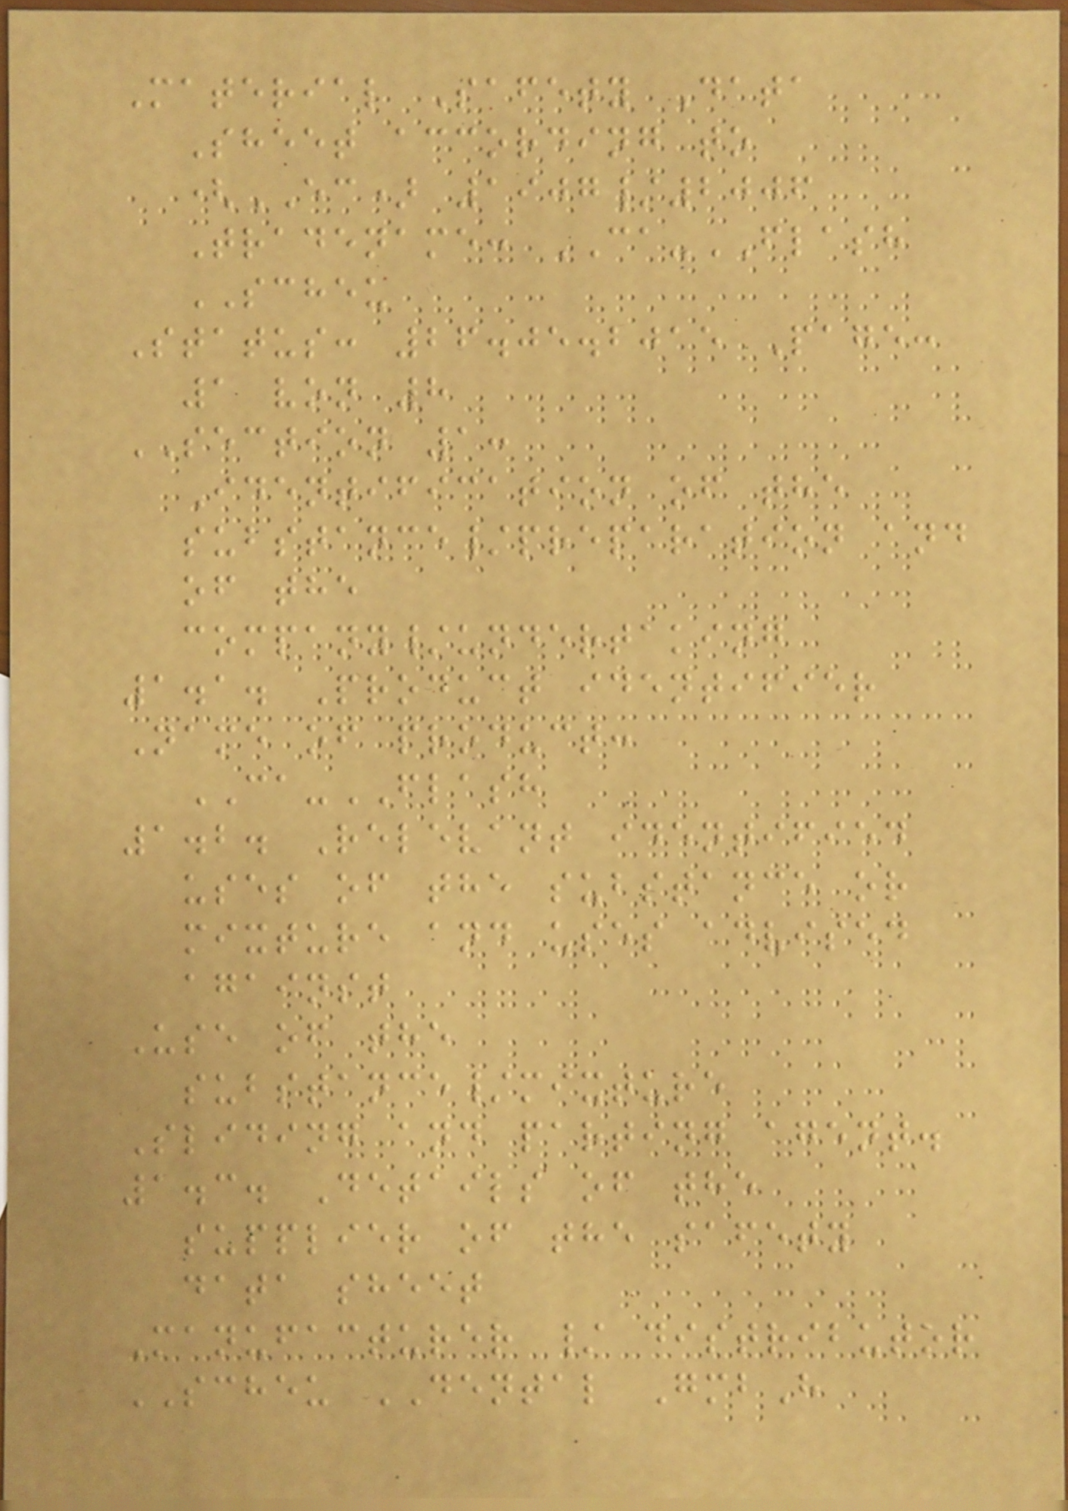Material Safety Data
Sheet according to
(EC) 1907/2006
Tradename: CA-FLASH
SCHEU
Status: 26.05.2015 Page:
1 von 8
SECTION 1:
Identification of the
substance/preparation and
of the
company/undertaking
1.1. Product identifier
Name of product:
CA-FLASH
1.2. Relevant identified
uses of the substance or
mixture and uses advised
against
Use of the
substance/mixture
Sliding and parting agent.
1.3. Details of the
supplier of the safety
data sheet
Manufacturer / distributor
SCHEU DENTAL GmbH
